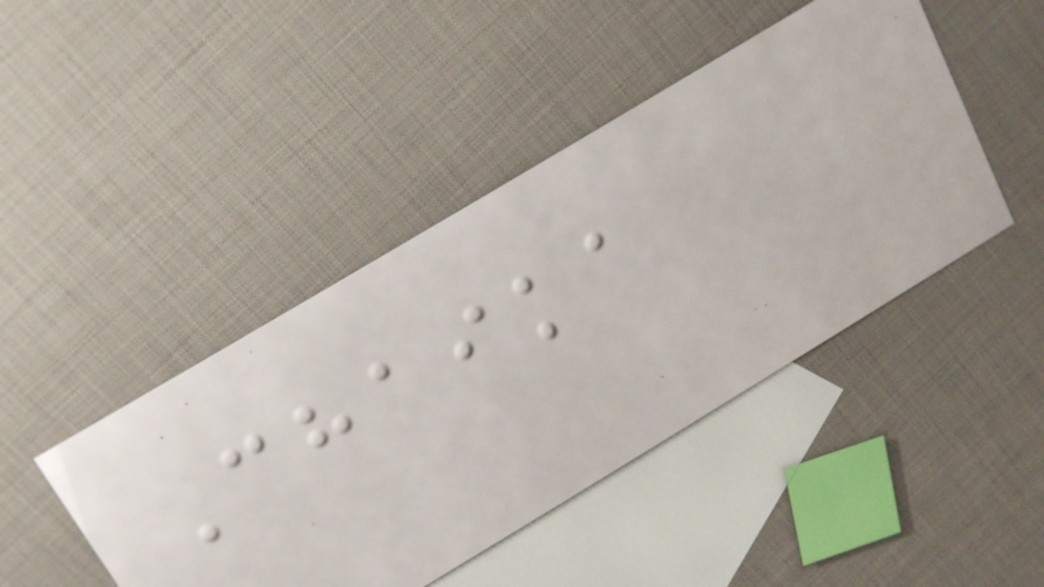Chaika
